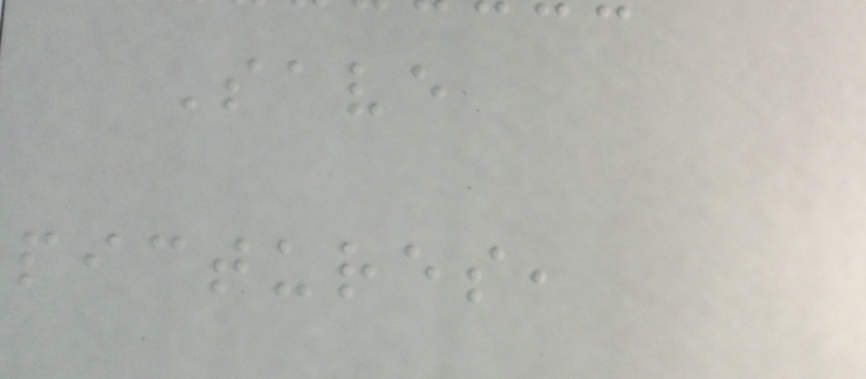Save
pictures,
